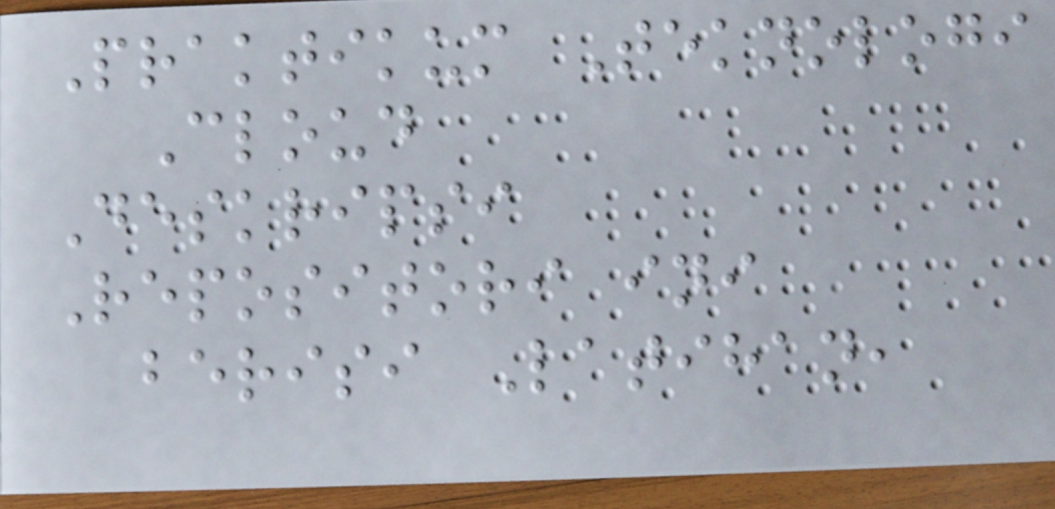Praktikum Teknologi
Cloud
Deskripsi
Repositori ini
berisi Latihan,
